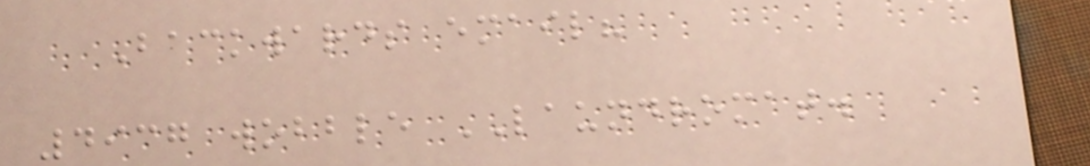Backwards email?
4937 wobble LAUNDROMAT.
